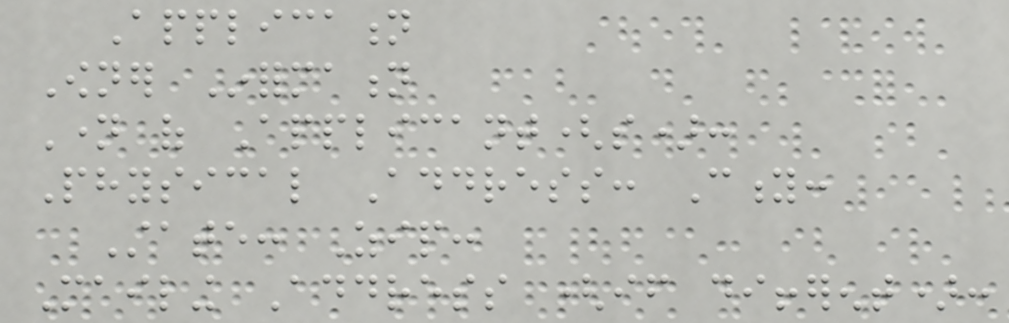Application
Owner Information
Name of Applicant(s):
Physical Address: City:
State: Zip:
Mailing Address (if different):
